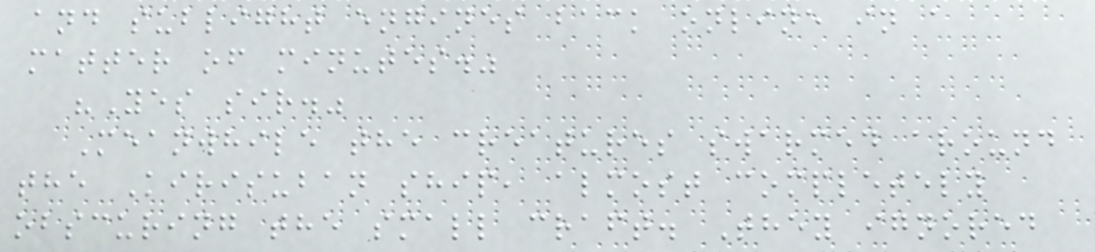and sublight engines back online in a
matter of minutes."
"Yes sir."
Meanwhile the creatures swarmed around
the Kirisuban ship, almost completely
obscuring the small craft. They ignored
